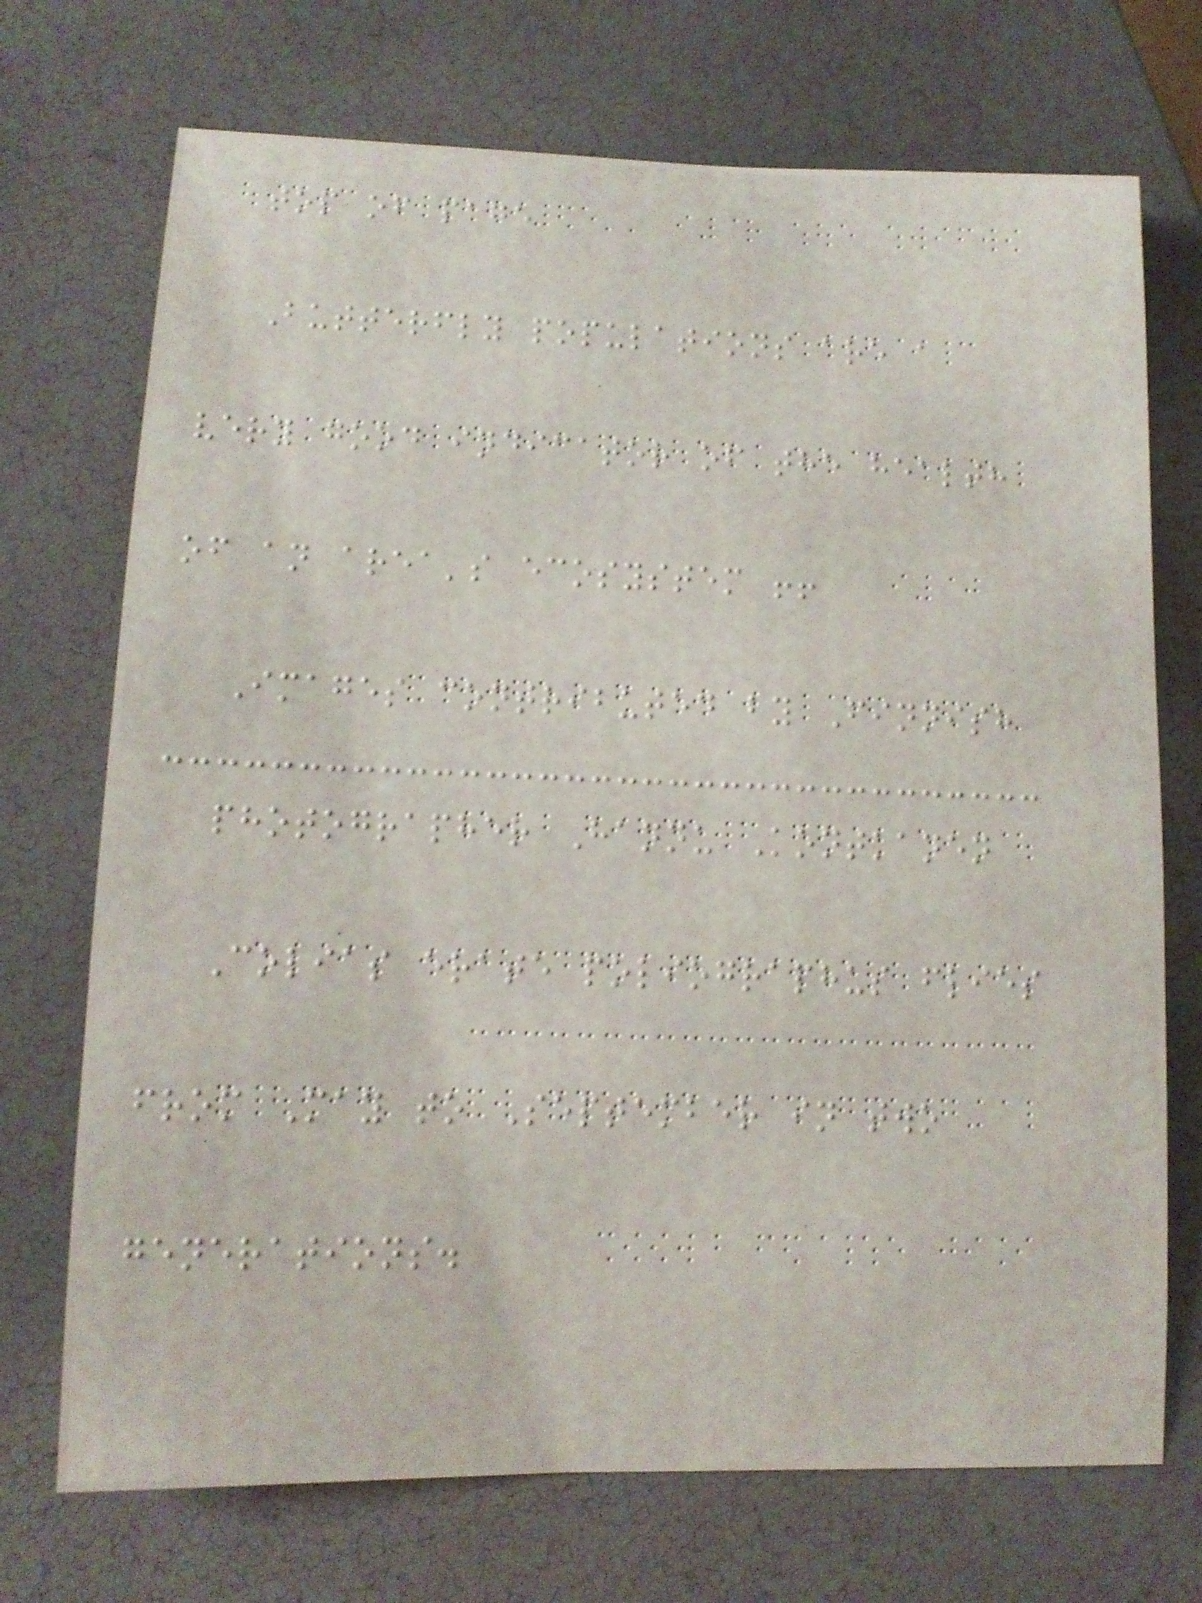top of page
Butterfly populations are a
very good indicator of the health
of an area's ecosystem !!
Images contributed by Finnish
photographer Hannu Kontkanen
Colias erate poliographus flies
from May to September in two
generations.
